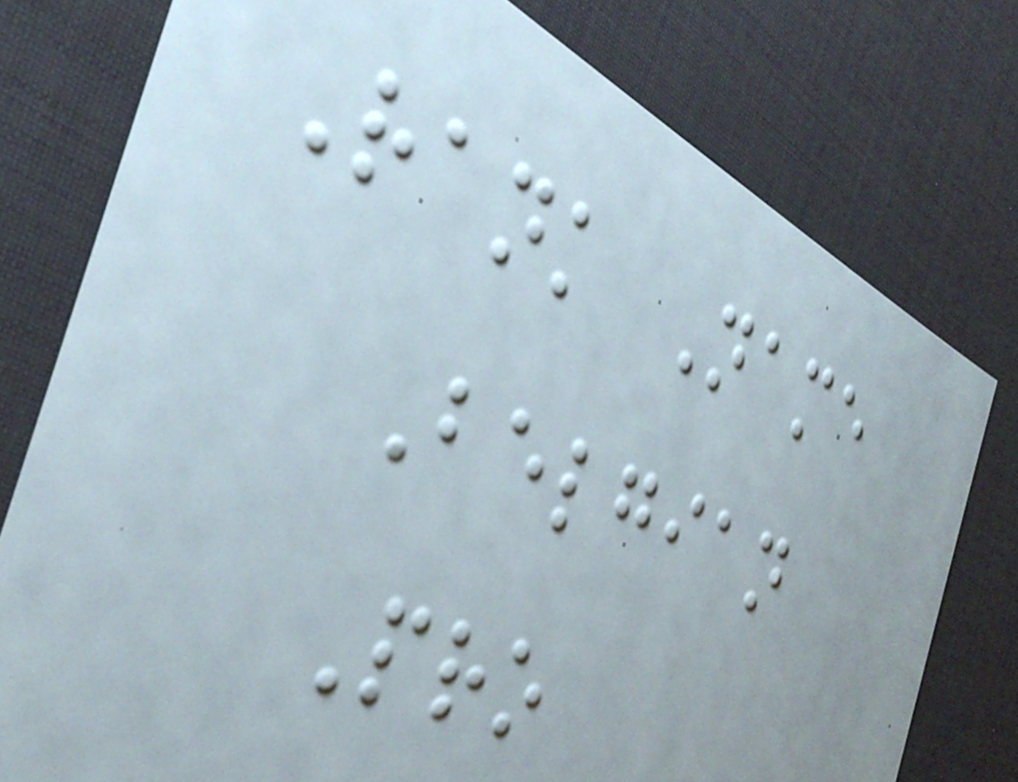Rank Name
Belgian
Pro
